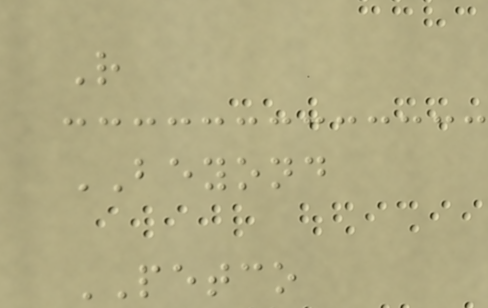R
BEYOND
PETCO
